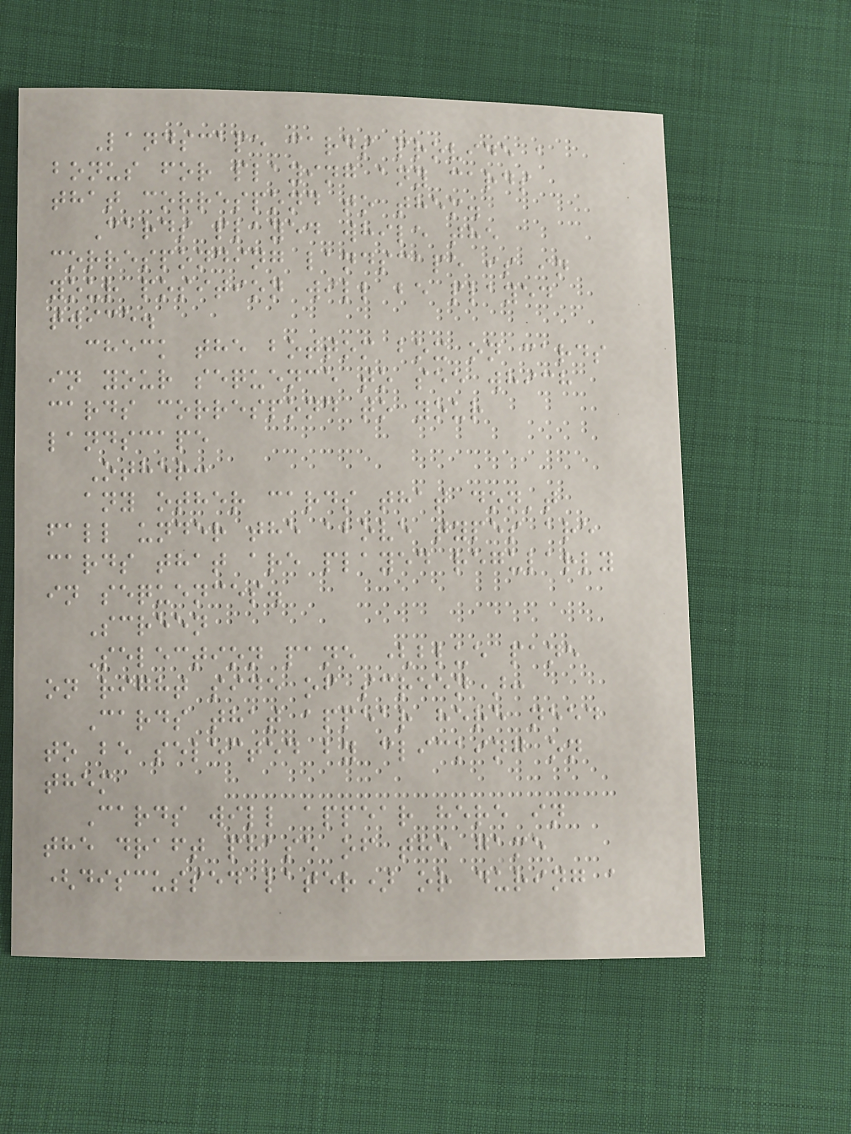Landscape cards provide a
bonus for playing any cards
that correspond to them.
Cards played while the
corresponding landscape is in
your position will be played
twice.
check the bottom box on cards
in your sequence to see which
cards correspond to your
landscape
Other:
any other cards that don't
fall under the above types are
cards that are played regularly
in sequences.
Screen
Selection pane (blue pane
on right side of screen):
Cards that appear here need
to be selected by clicking on
them
Cards will appear here in
the draft phase of the game
(discussed later) or during a
